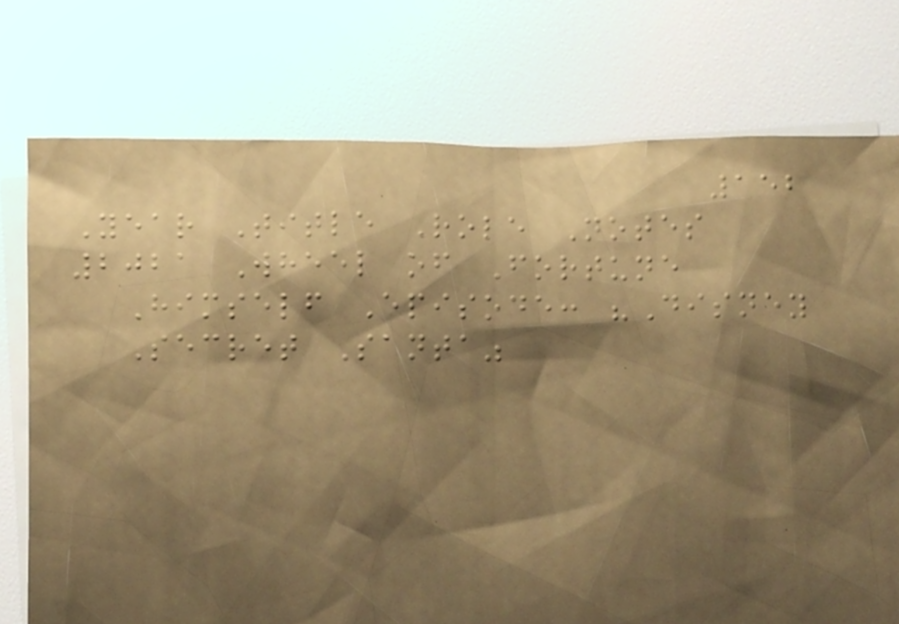152
Year Title Role Notes
2021 Wheel of Fortune
Himself Episode: "Disney
Secret Santa"
